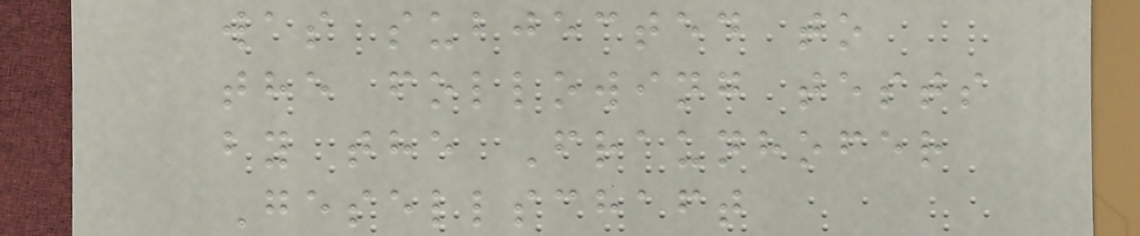was subjected to
the following tests
by the Fraunhofer
Gesellschaft
